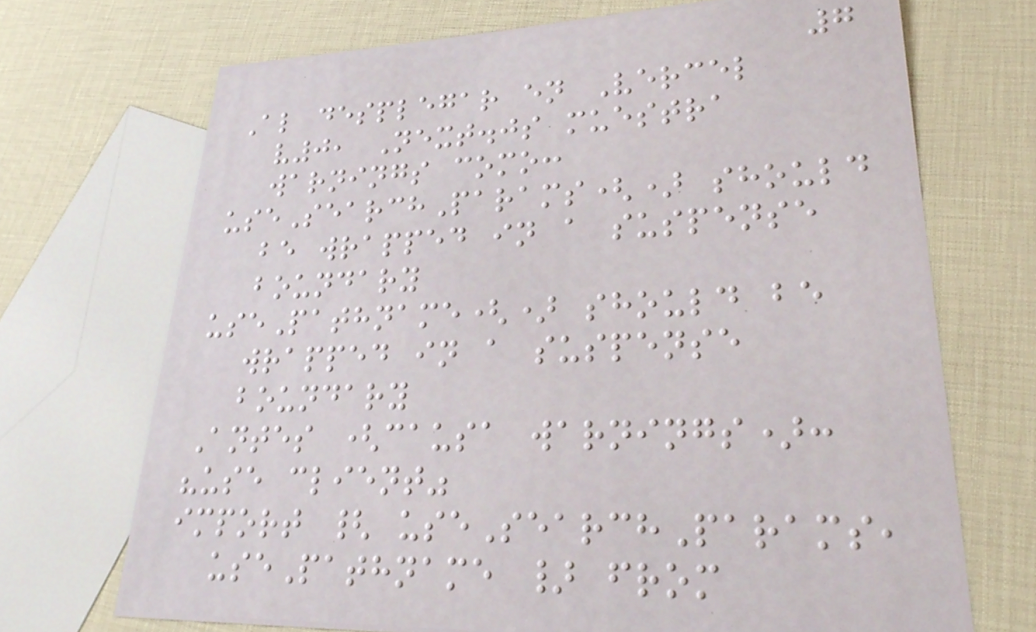7
Al desplegar en Vercel
v0, Next.js muestra
warnings como:
useSearchParams() should
be wrapped in a suspense
boundary
usePathname() should be
wrapped in a suspense
boundary
Antes (causa warnings):
"use client"
import { useSearchParams,
usePathname } from
